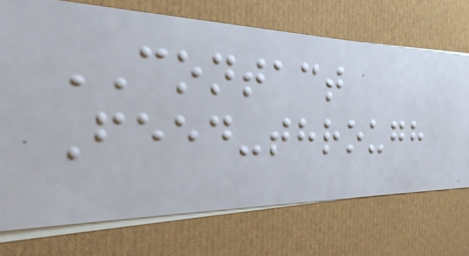CONTACT
Feed-through
